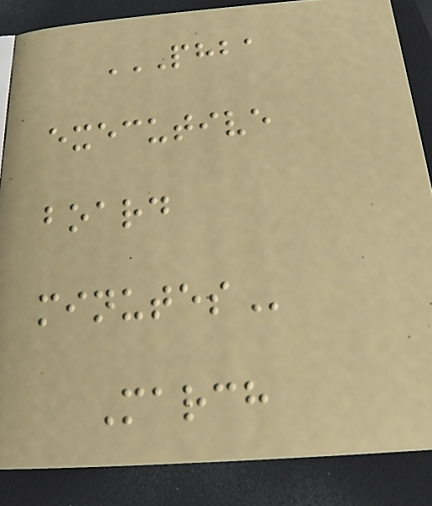PHBA
EXECUTIVE
BOARD
MINUTES
March
